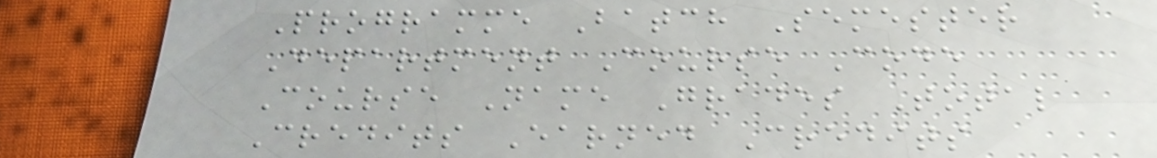Programme Batch Semester
Department Course Code
Course Name Grades Total
Credits Earned Credits
